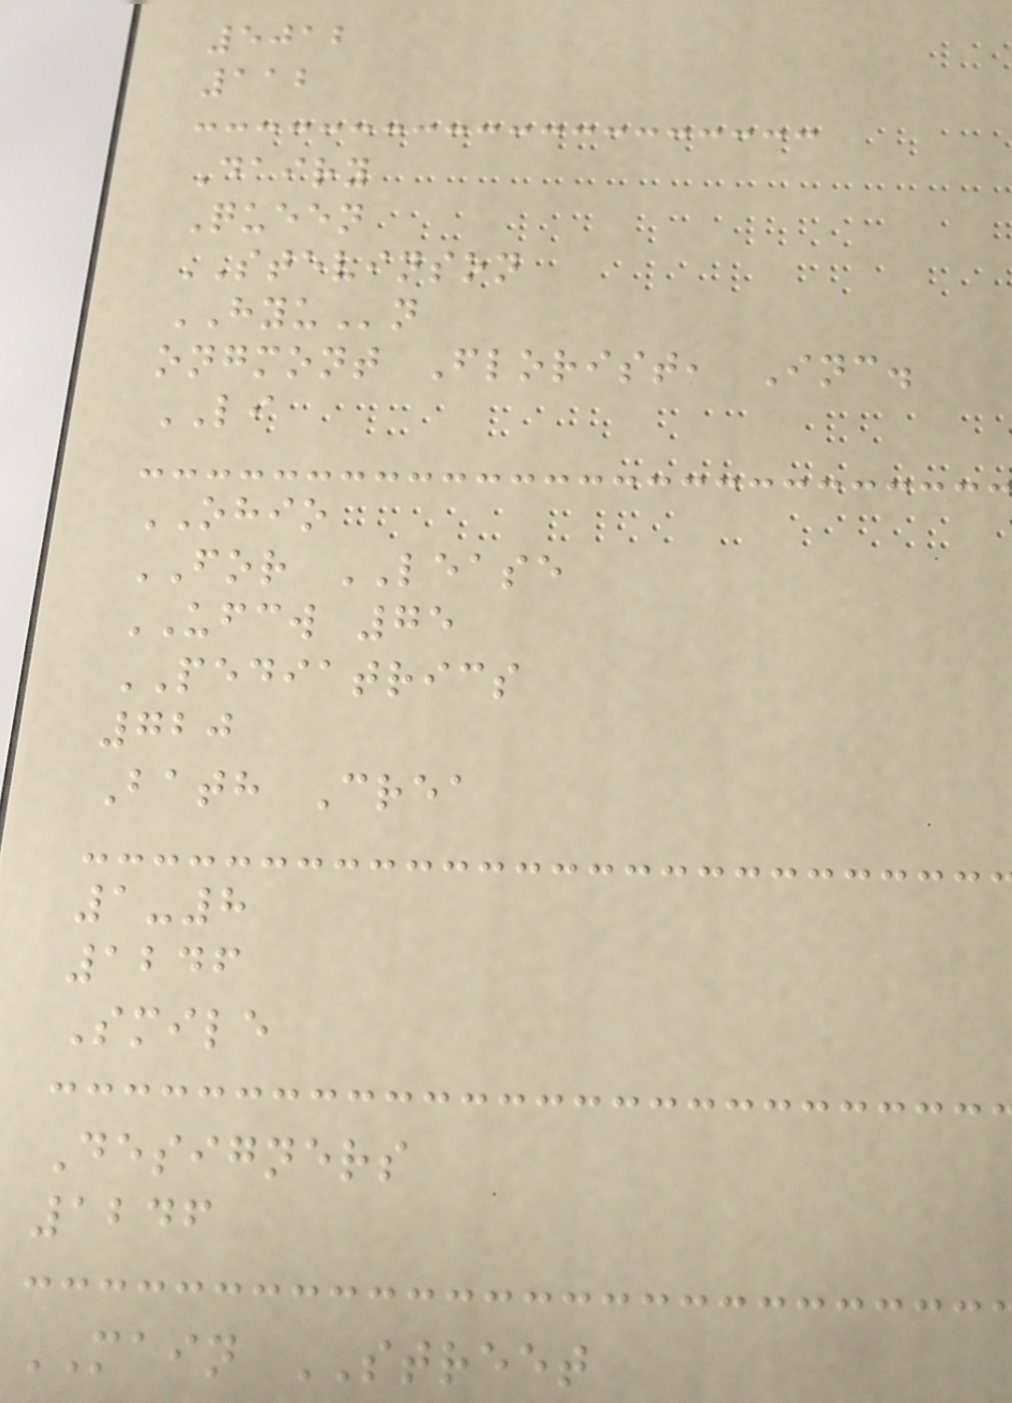5012
112
Dairy
Queen
STEVINSON
HYUn
ongmont Florist, Inc.
LI
OHIO
FOR LEASE
UFCW 75
PEDIATRICS
720
Bath Crea
1-8
1246
Smile
Designers
1246
MAIN STREET
